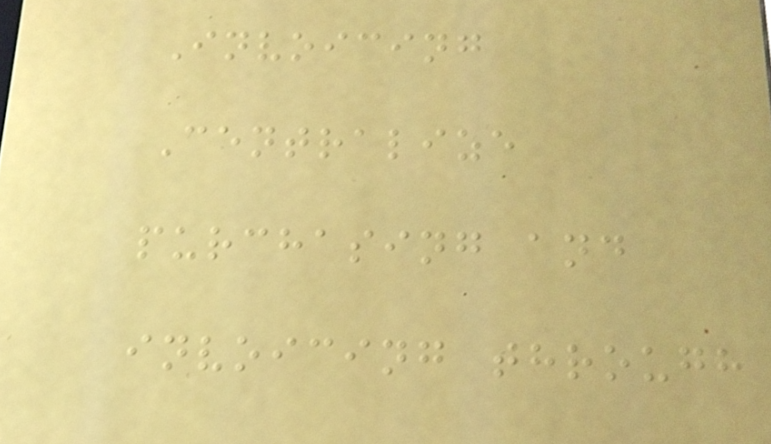Invoicing
Centralize
purchasing and
invoicing through
